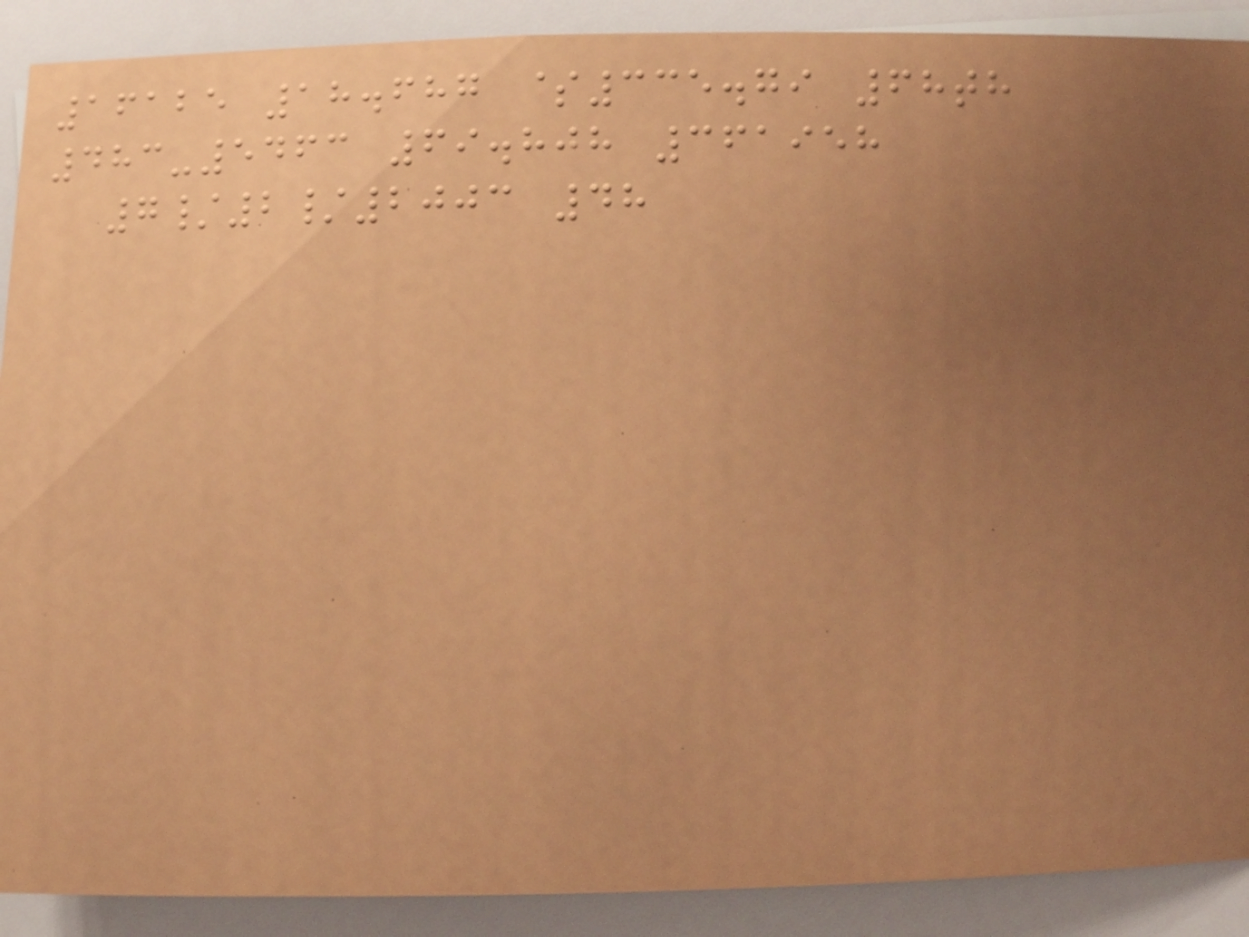16125 18.687 $335.79 68th
483-5463 69.808 361958
7/2/2003 48
